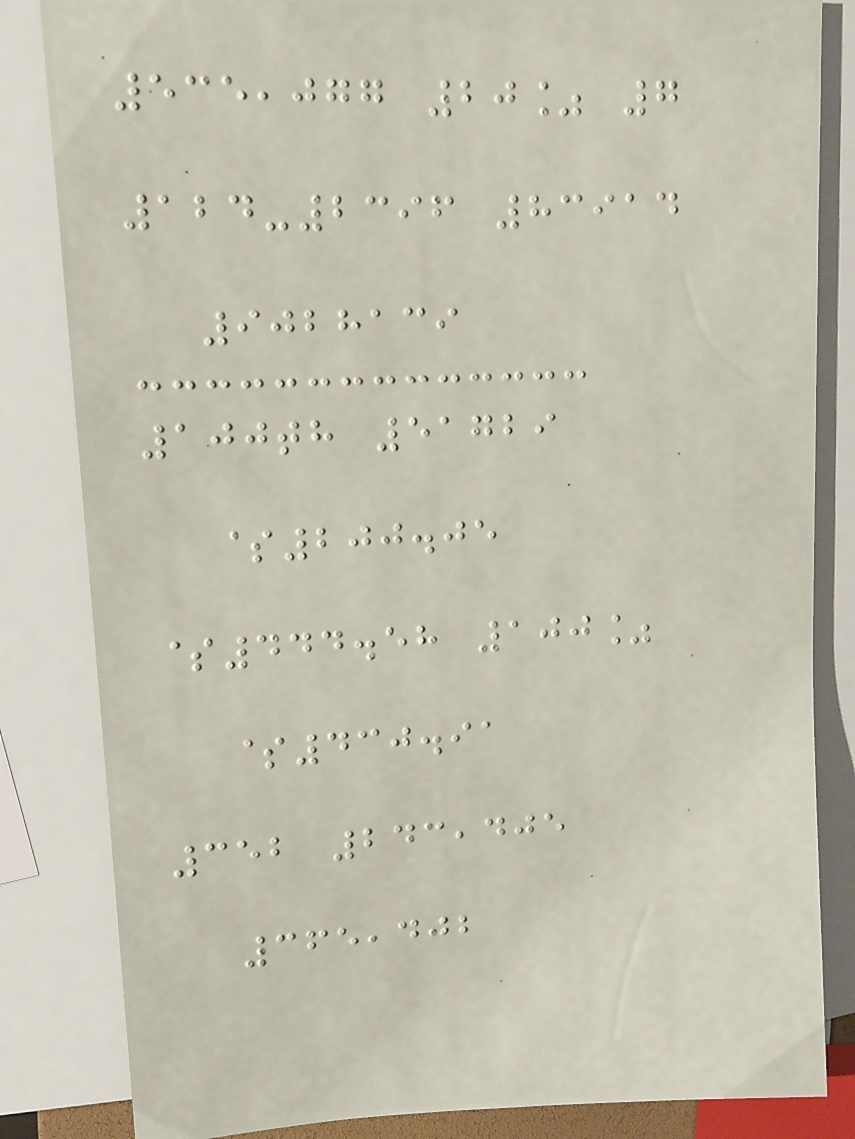535,077 20% 7
124-2396 83914
9028139
100th 51729
$200.05
$444.58 100%
$430.91
352 243,405
365,402
